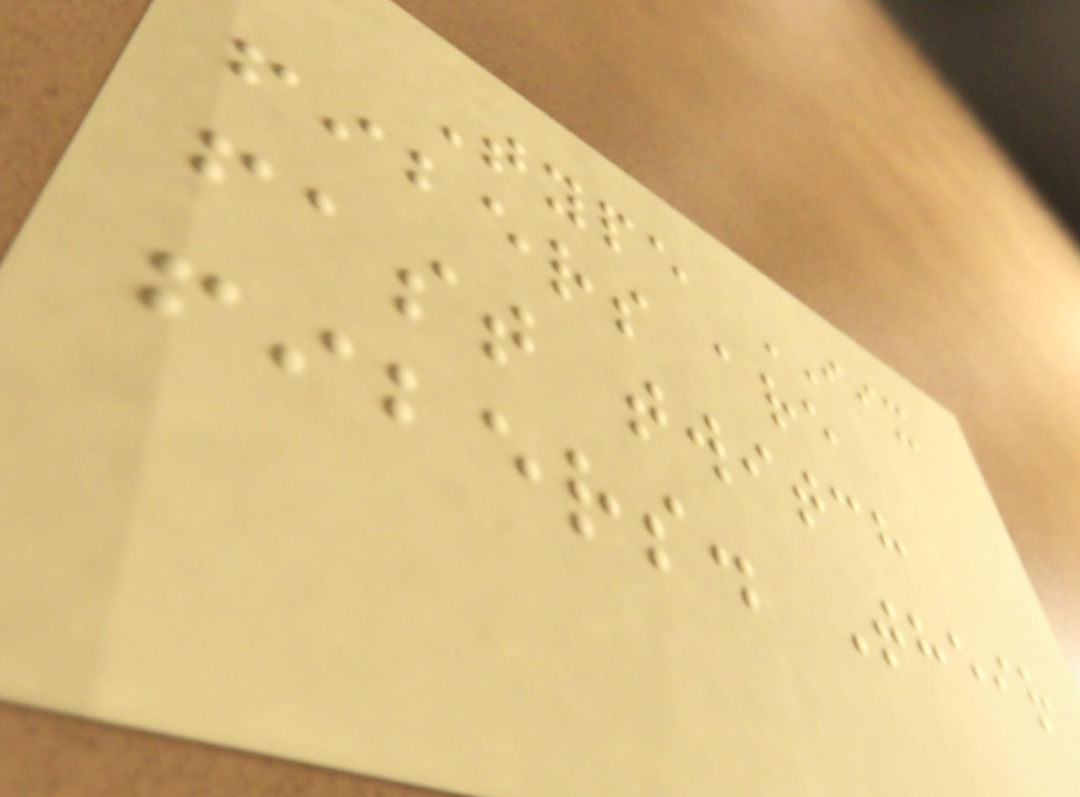Type IIX
fibers are
fast twitch
fibers. Their
